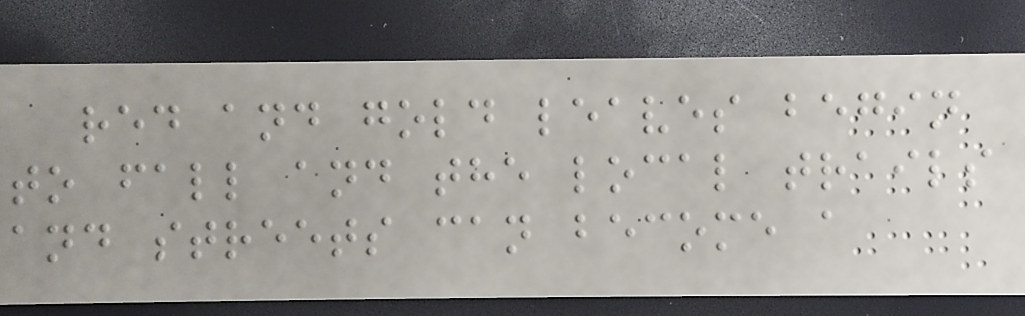red and gold leaves begin
to fall and the local trails
and streets can become a
